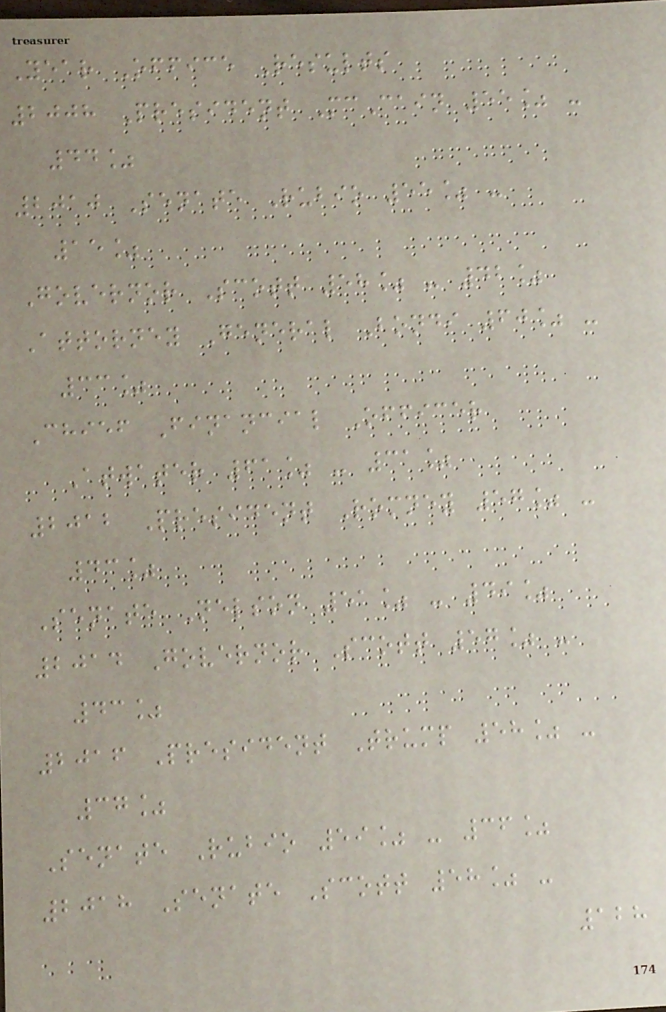Year Office Results
2008 President McCain 55% -
44%
2010 Senate Rubio 55% -
15%
Governor Scott 58% - 42%
Attorney General Bondi 60% -
33%
Chief Financial Officer
Atwater 61% - 31%
2012 President Romney 57% -
43%
Senate Nelson 51% - 49%
2014 Governor Scott 57% -
43%
2016 President Trump 58% -
37%
Senate Rubio 59% - 36%
2018 Senate Scott 58% -
128
